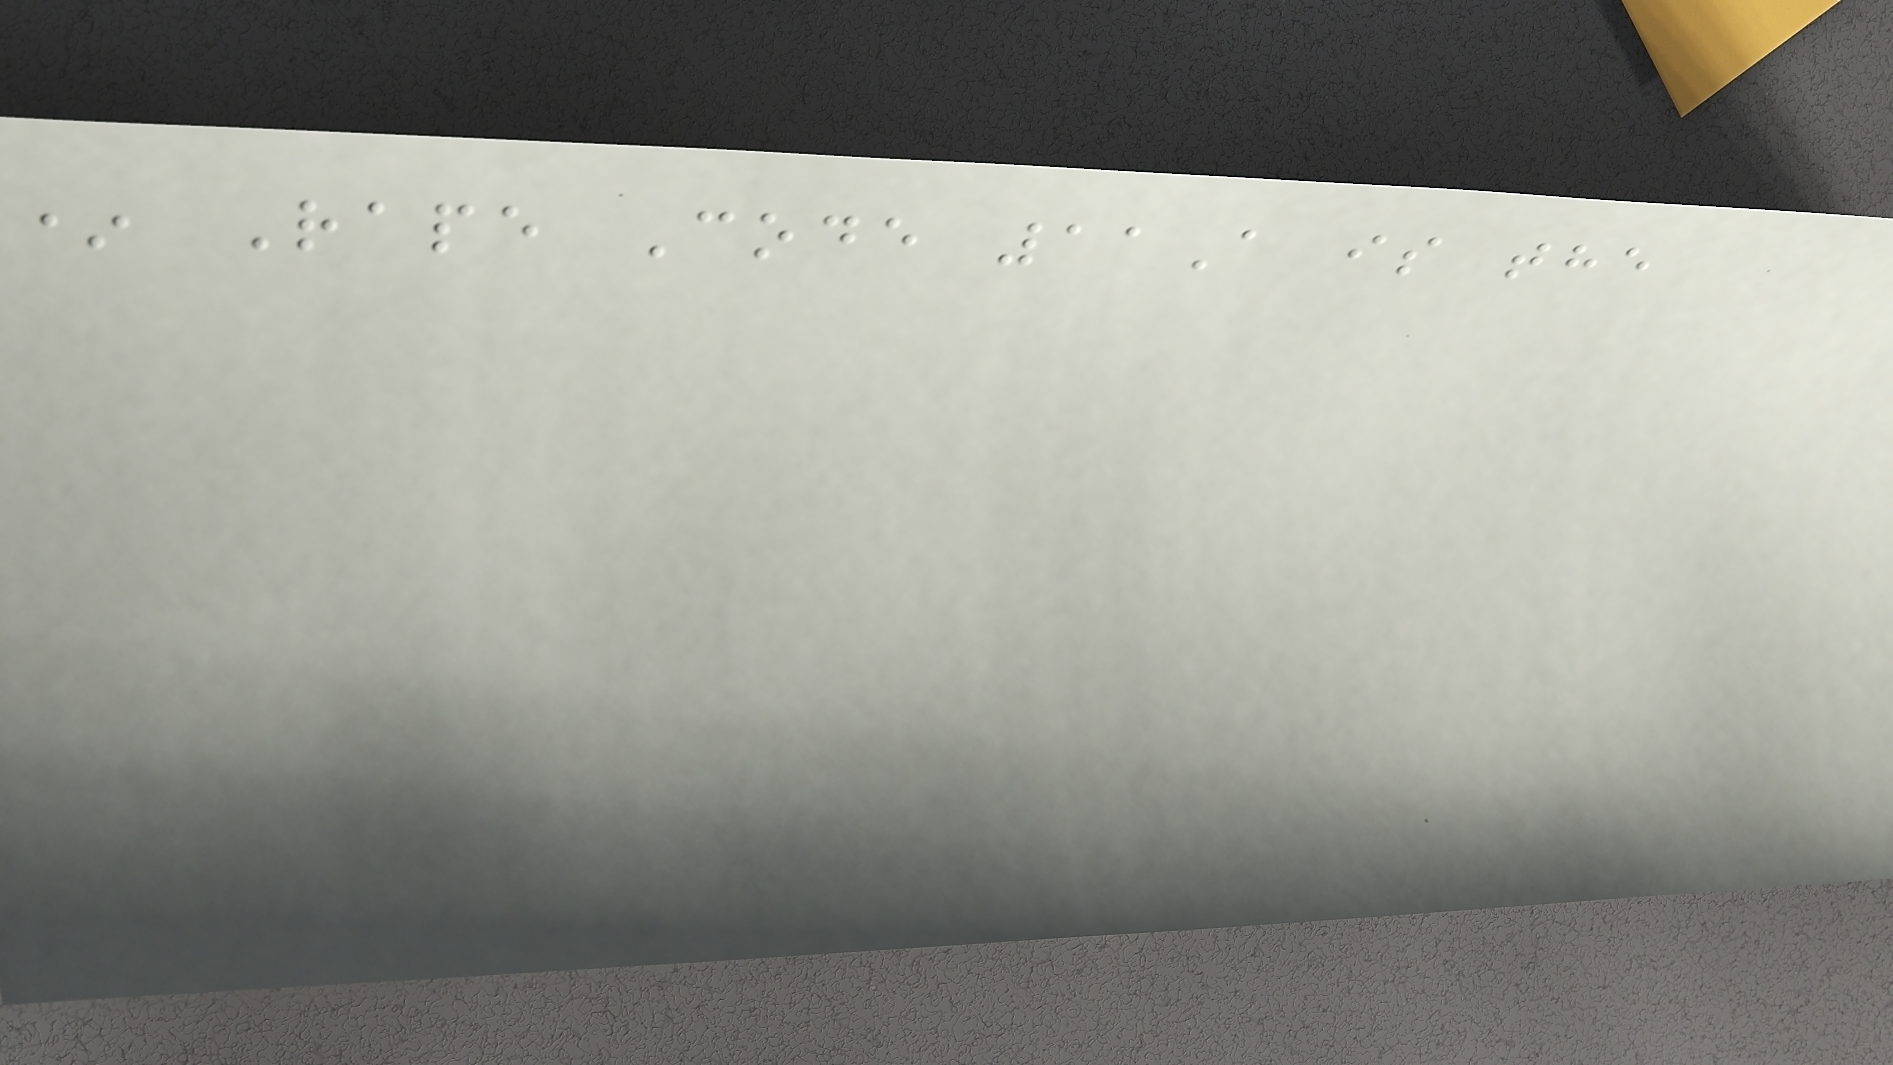* Rape Code 11A is the
